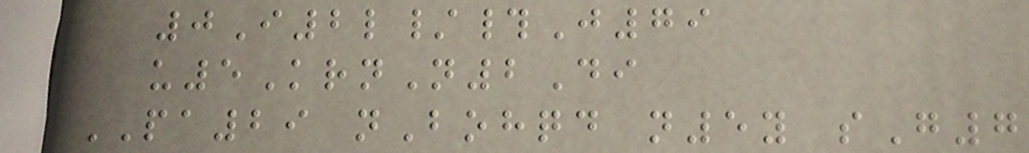0I2l/#J79
u5KrnN2Di
PA29 nBohqd n5y sG7
